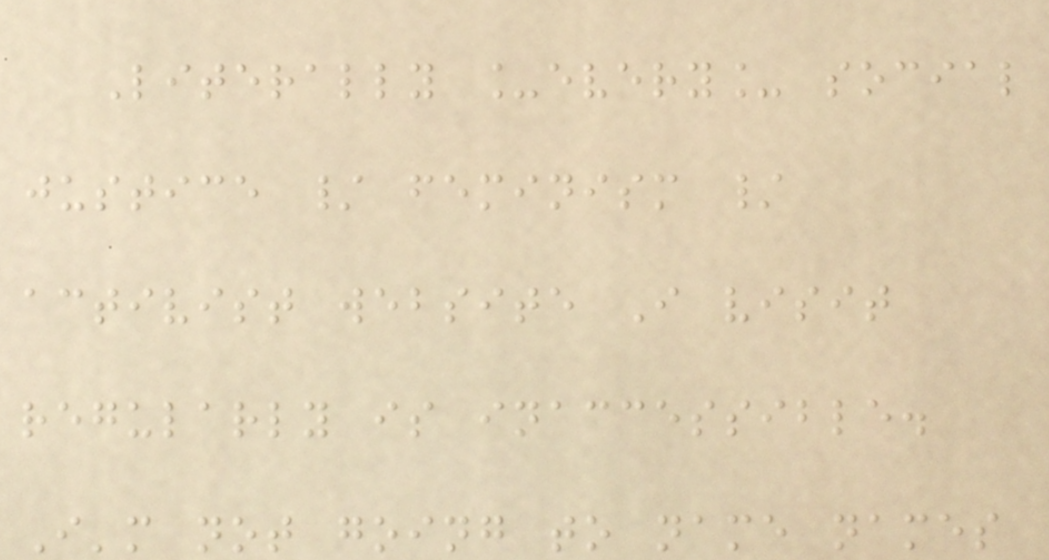Literally _every_ social
justice / feminism /
activist website I visit
regularly is inaccessible.
I'm not going to name names
